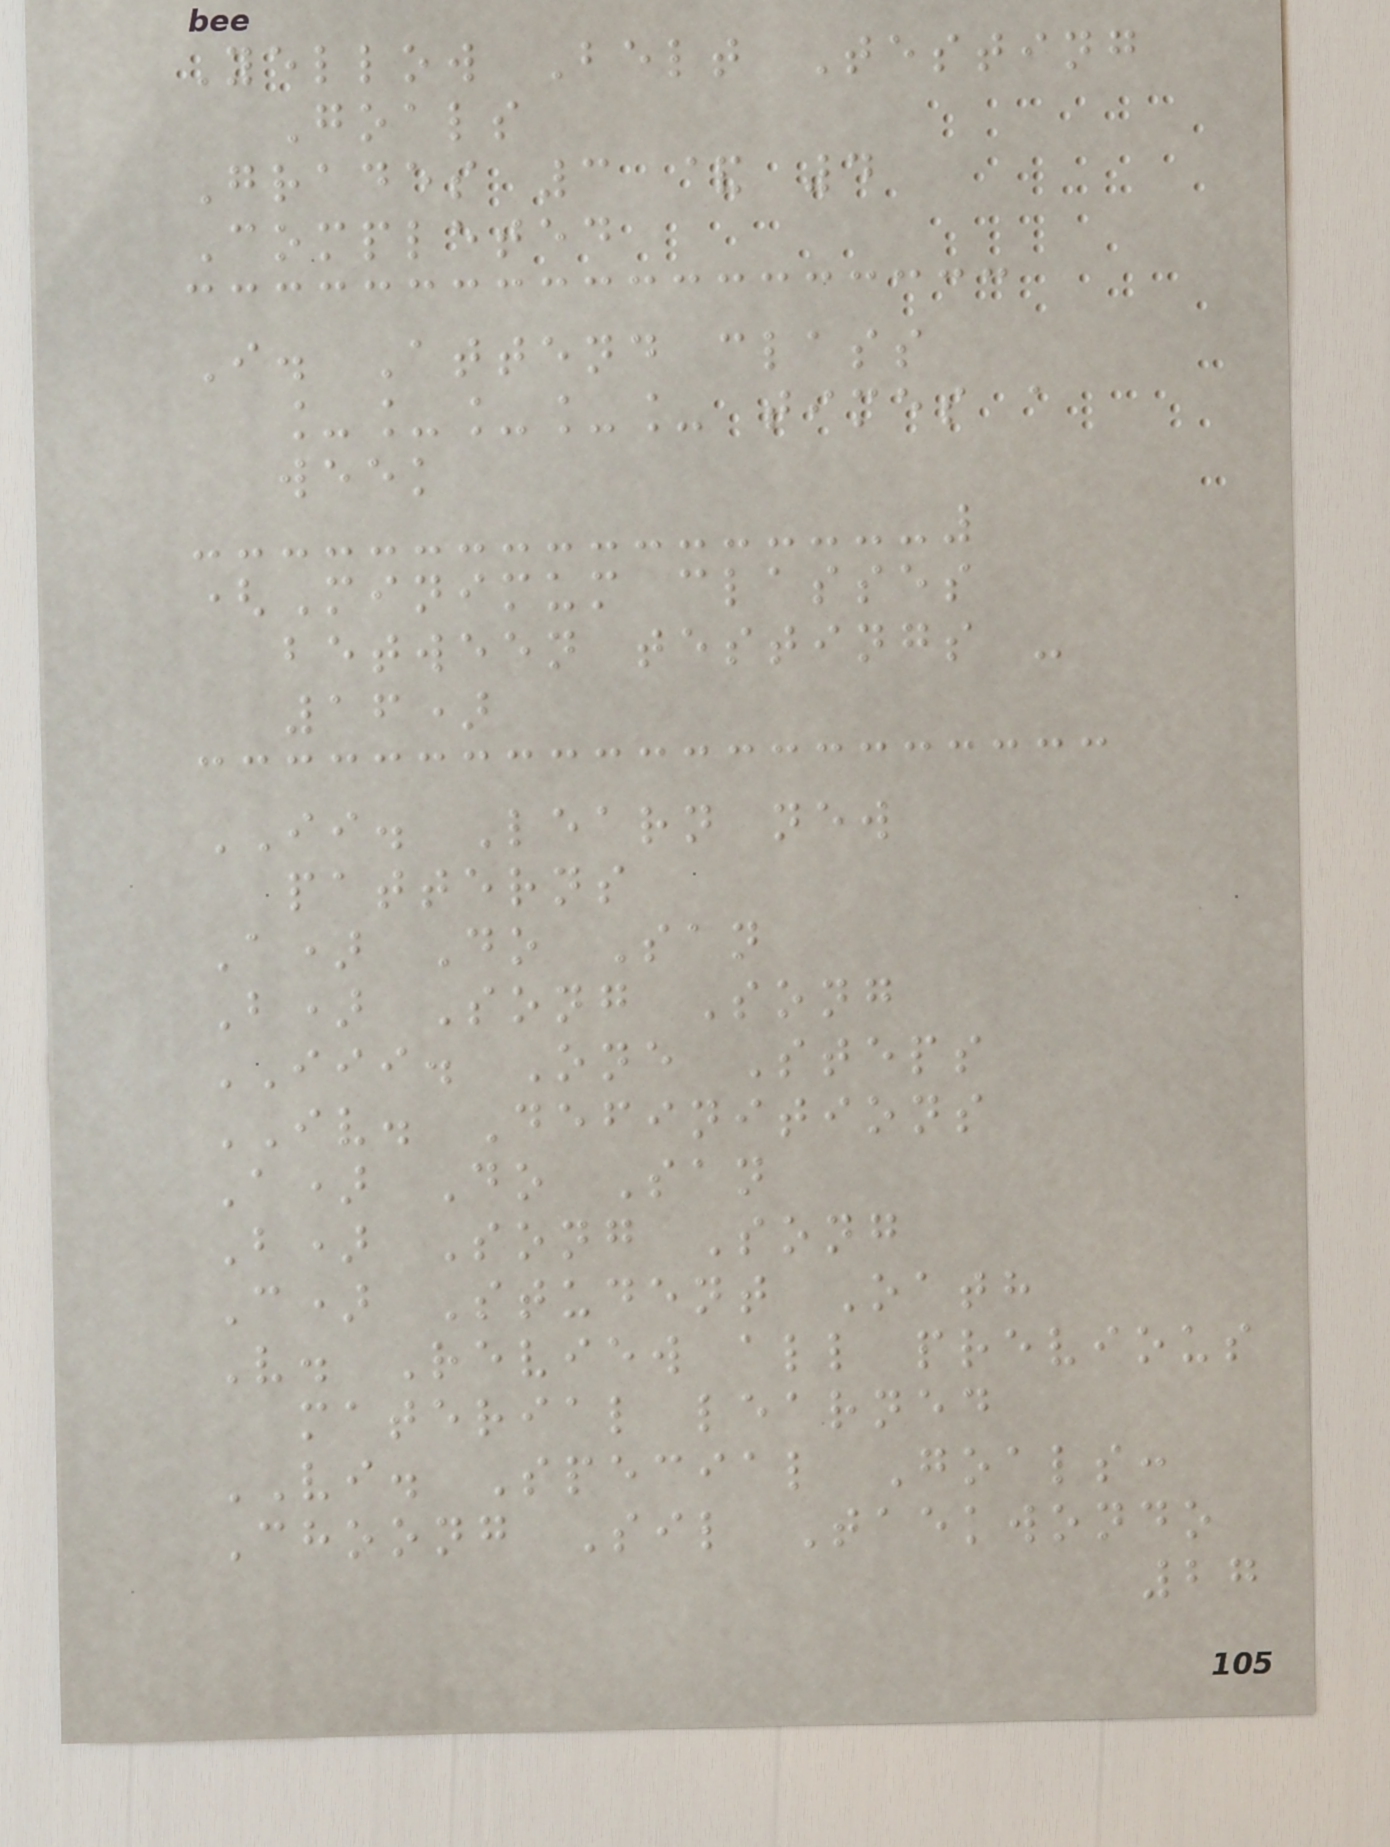Yellow Belt Testing
Goals
Grades 3 & 4
Completed
I. Attend class
_____ times a
week
(Minimum classes
between testings -
16)
II. Learn new
patterns
A) Do San
B) Song Song
III. One Steps
IV. Definitions
A) Do San
B) Song Song
C) Student Oath
V. Review all previous
material learned
VI. Special Goals:
Choong Sil Taekwondo
27
